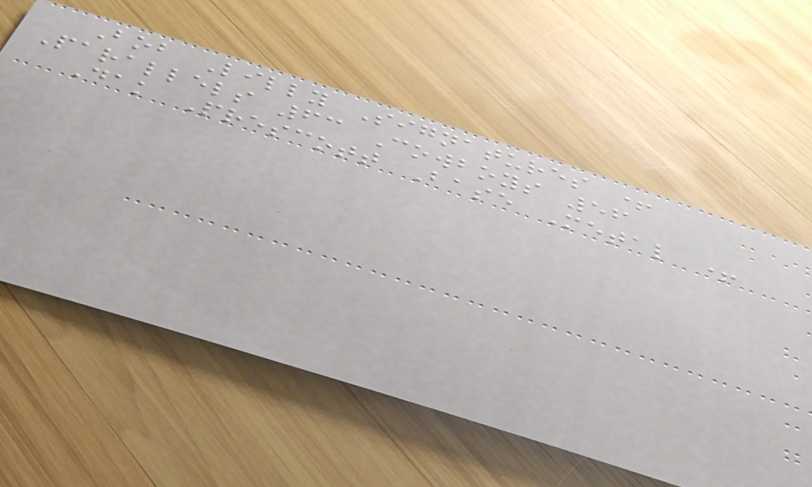Bob Lilly Signatures +
Parallels 63 Cowboys 56
Dak Prescott Base Metal +
